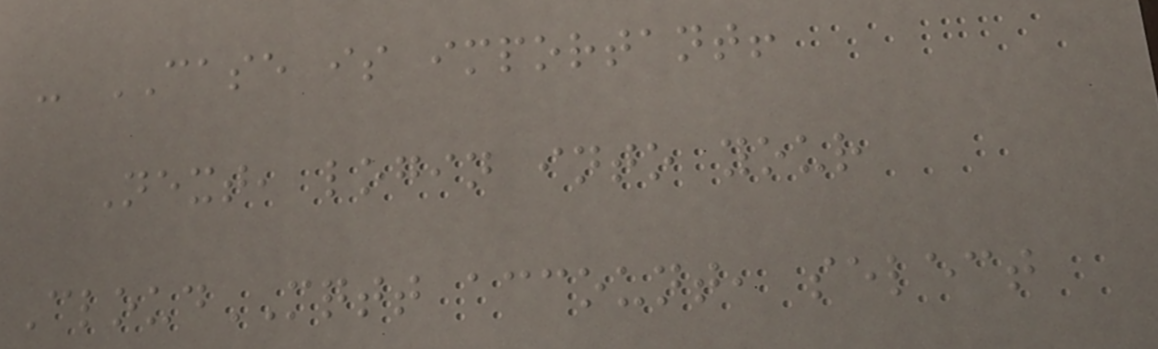- CASE is important!
Next, login into your
CloudMQTT account, select
